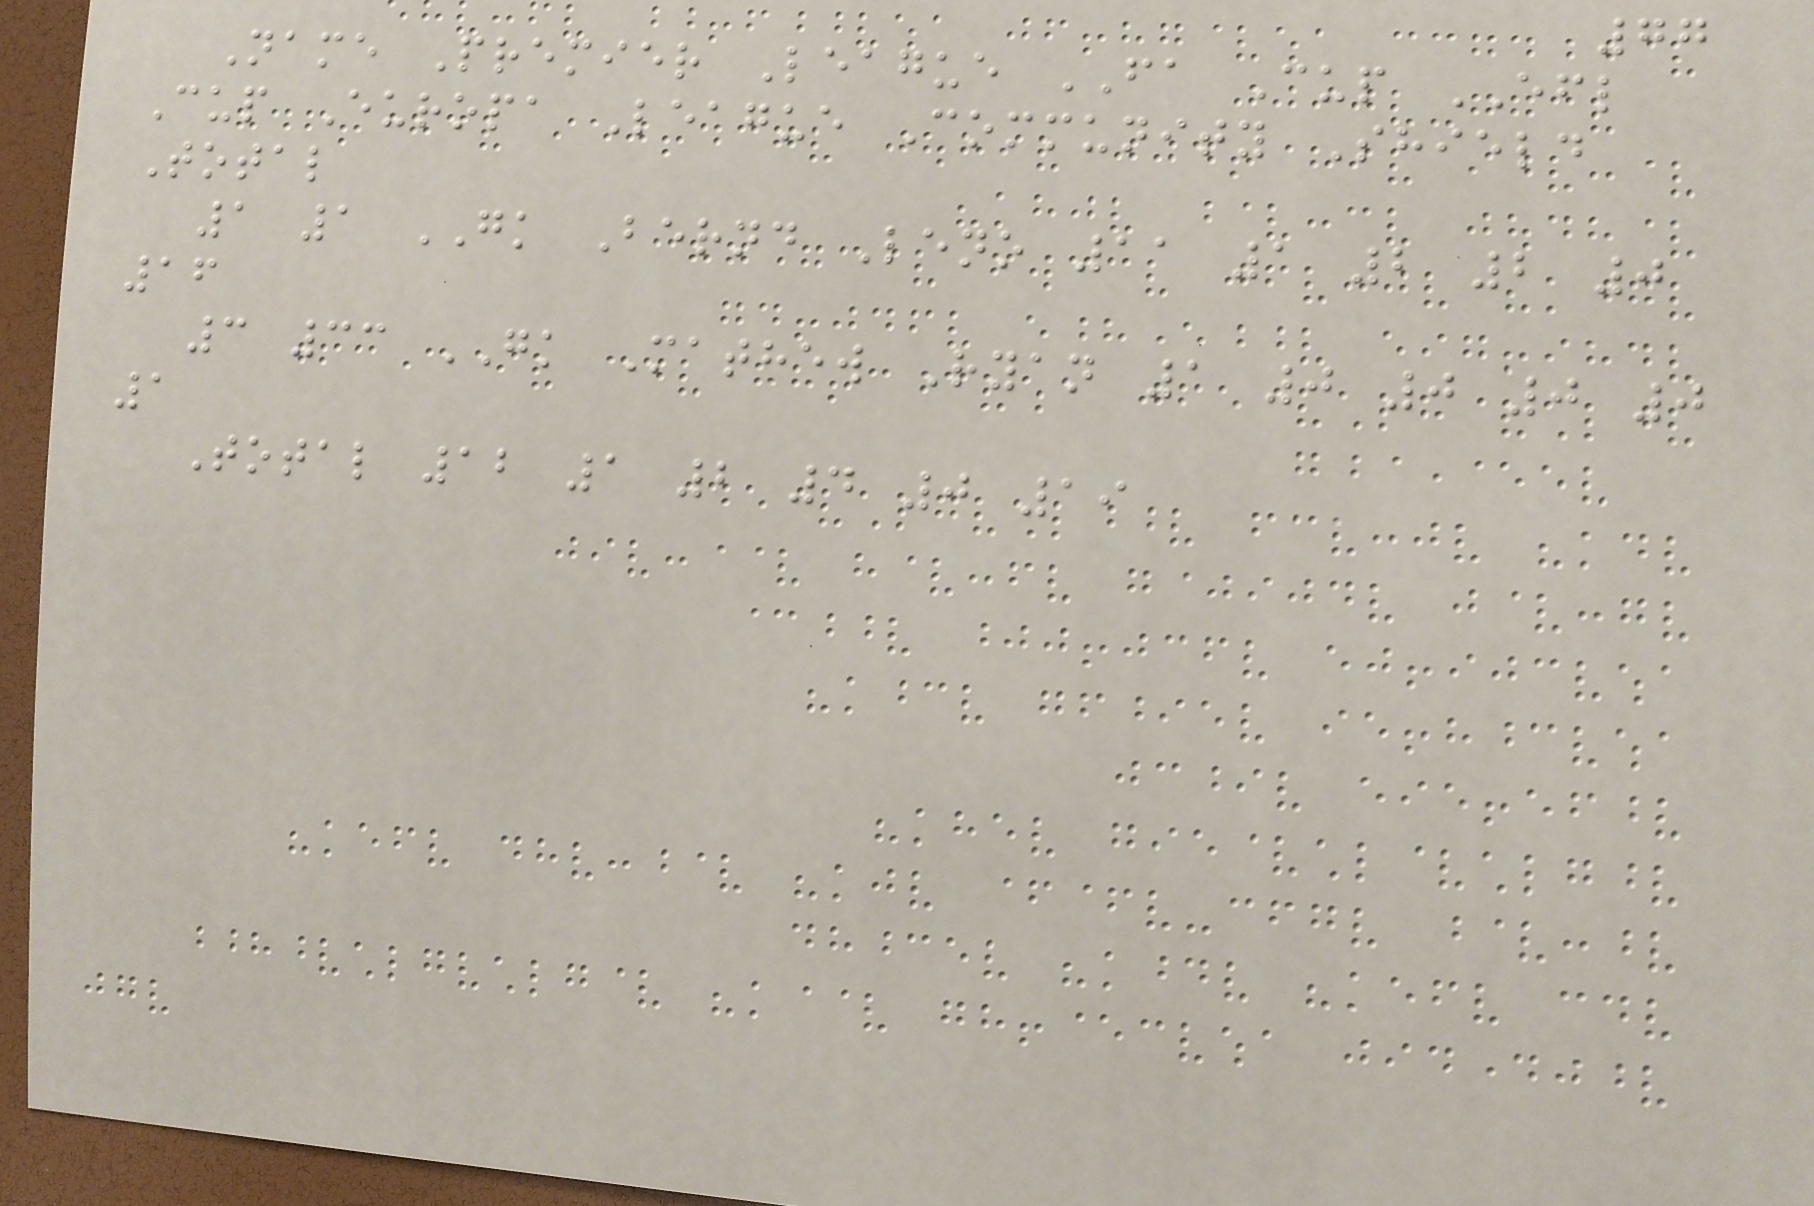77
Name Premier League FA Cup EFL
Cup Europa League Community Shield
Total
1 1 GK Bernd Leno 11 1 2 2 0
16
3 33 GK Mathew Ryan 1 0 0 0 0
1
Total 12 1 2 4 0 19
